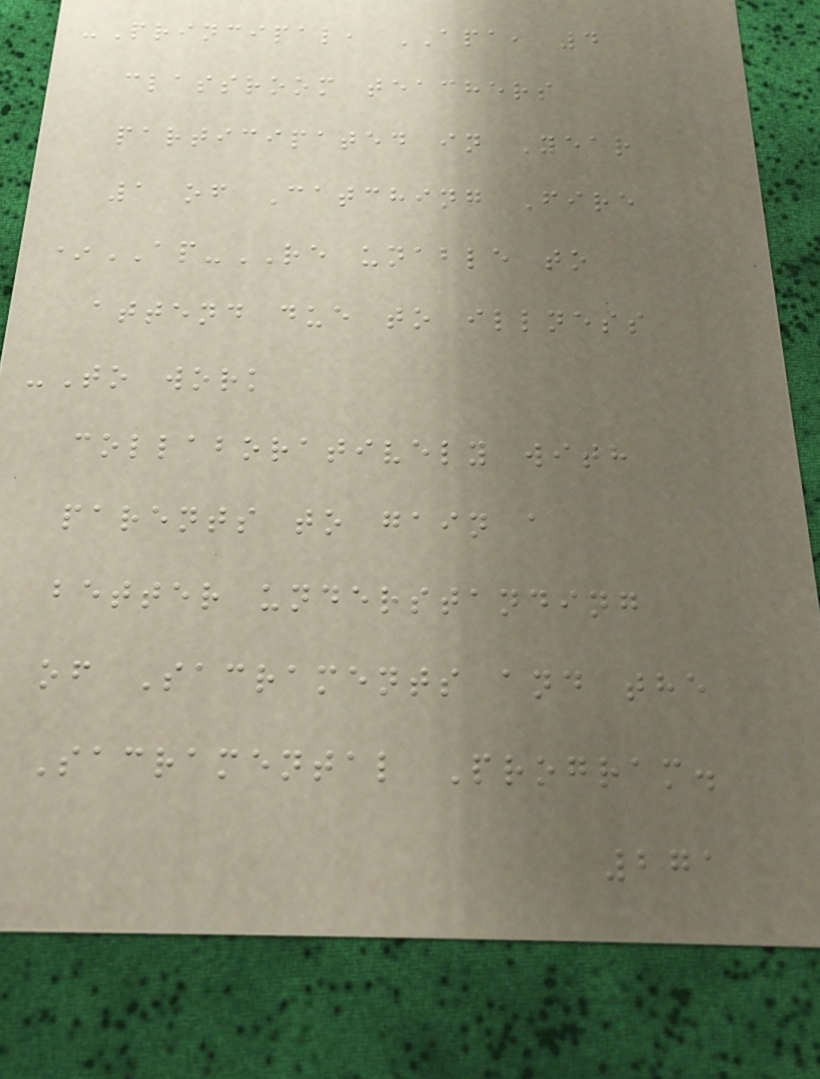-Principal, APA, 4
classroom teachers
participated in Year
1 of Catching Fire
*AP-RE unable to
attend due to illness
-To work
collaboratively with
parents to gain a
better understanding
of Sacraments and the
Sacramental Program.
271
